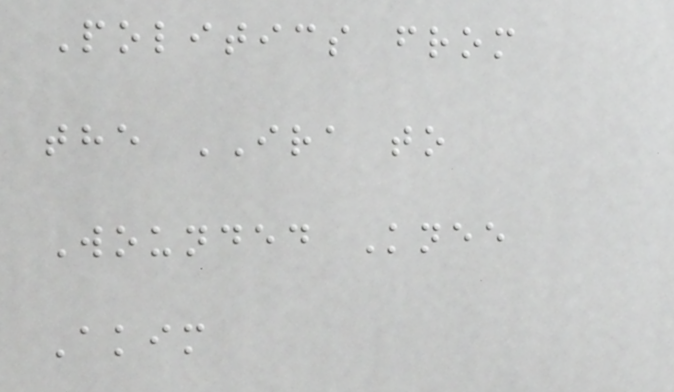Politics from
the IRA to
Wounded Knee
Akim
